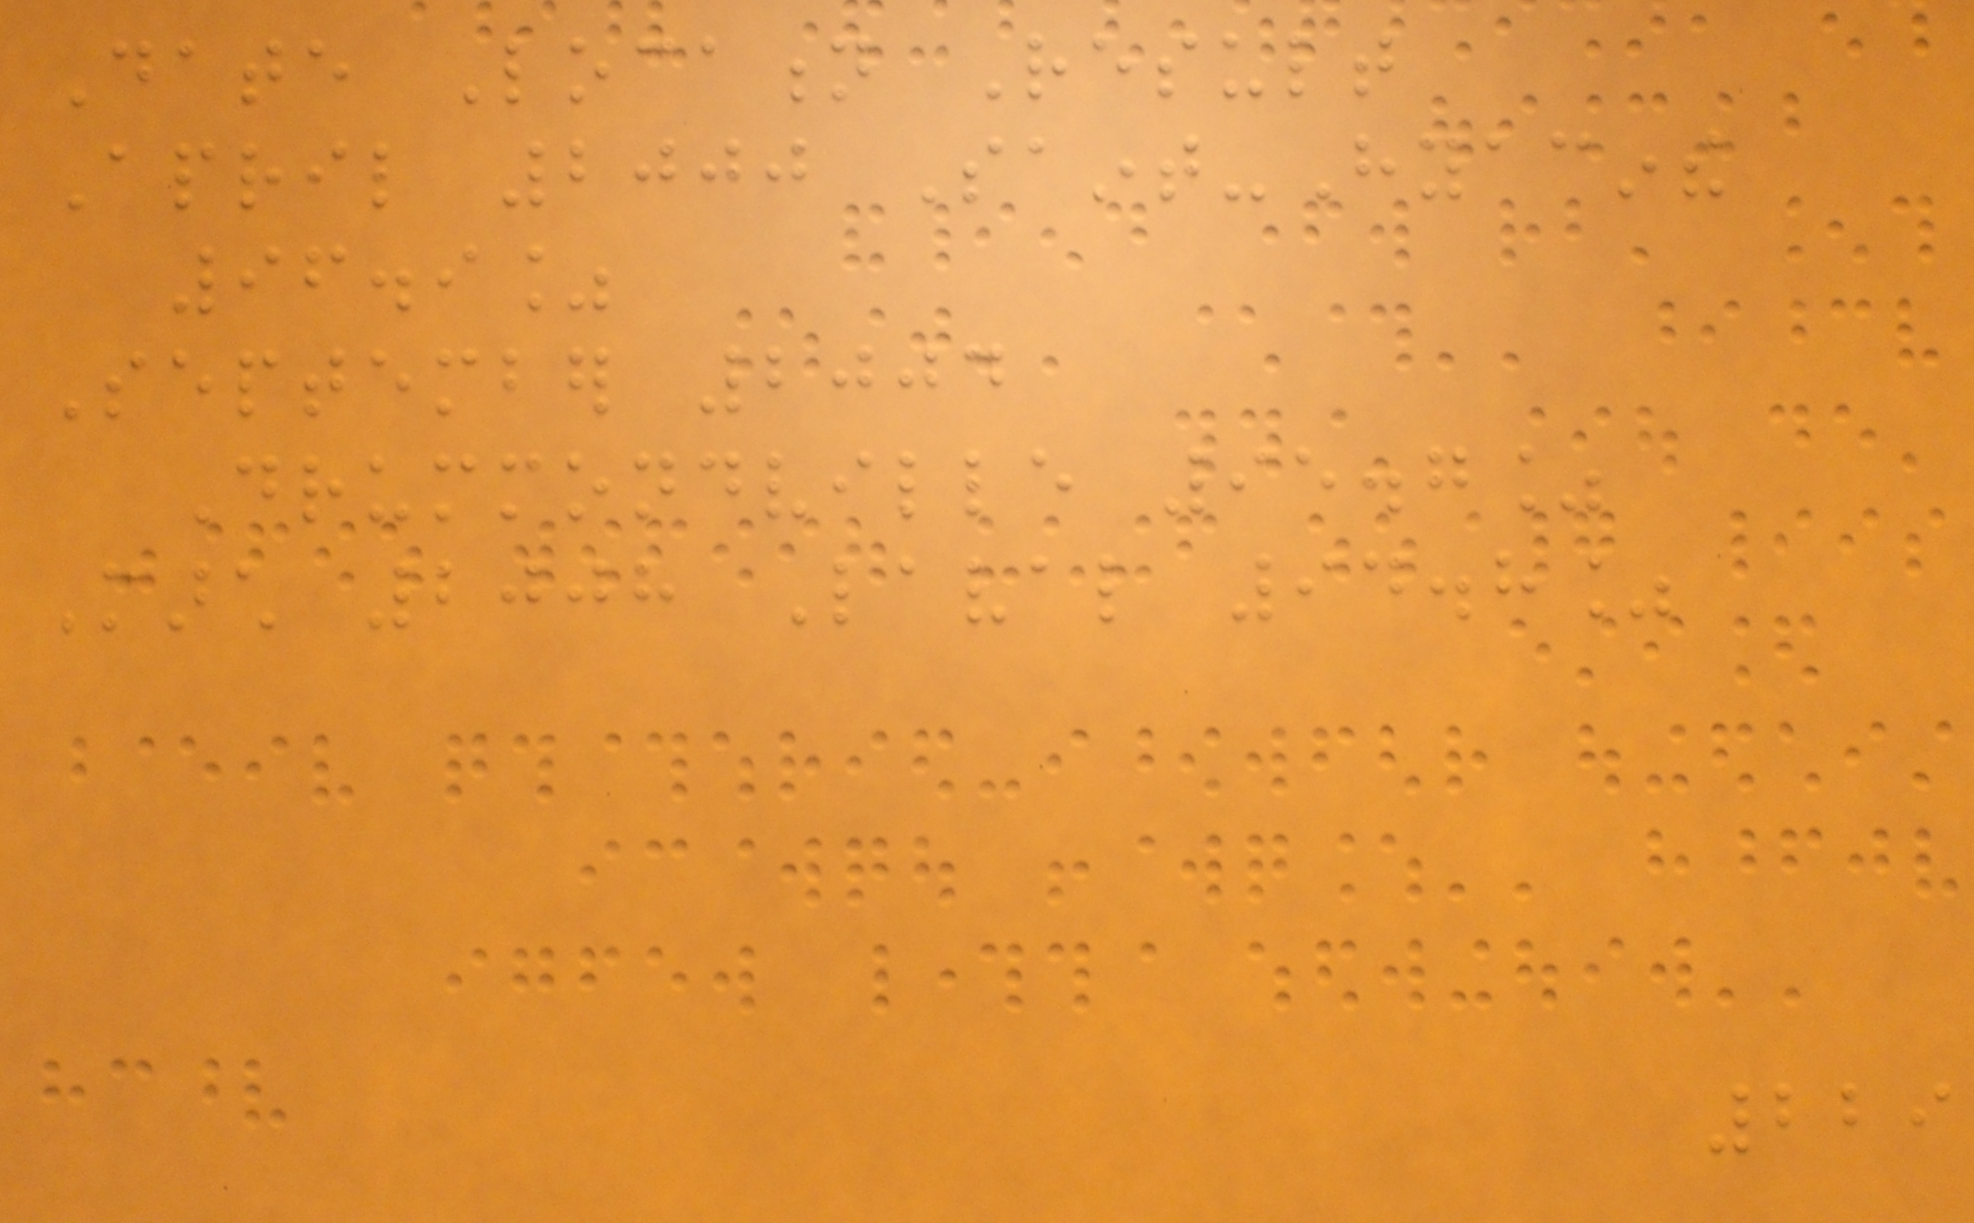Date Location Result
April 2000 Saint-Hyacinthe
96.9%
September 2004
Drummondville 95.7%
March 2008 Laval 94.8%
229
